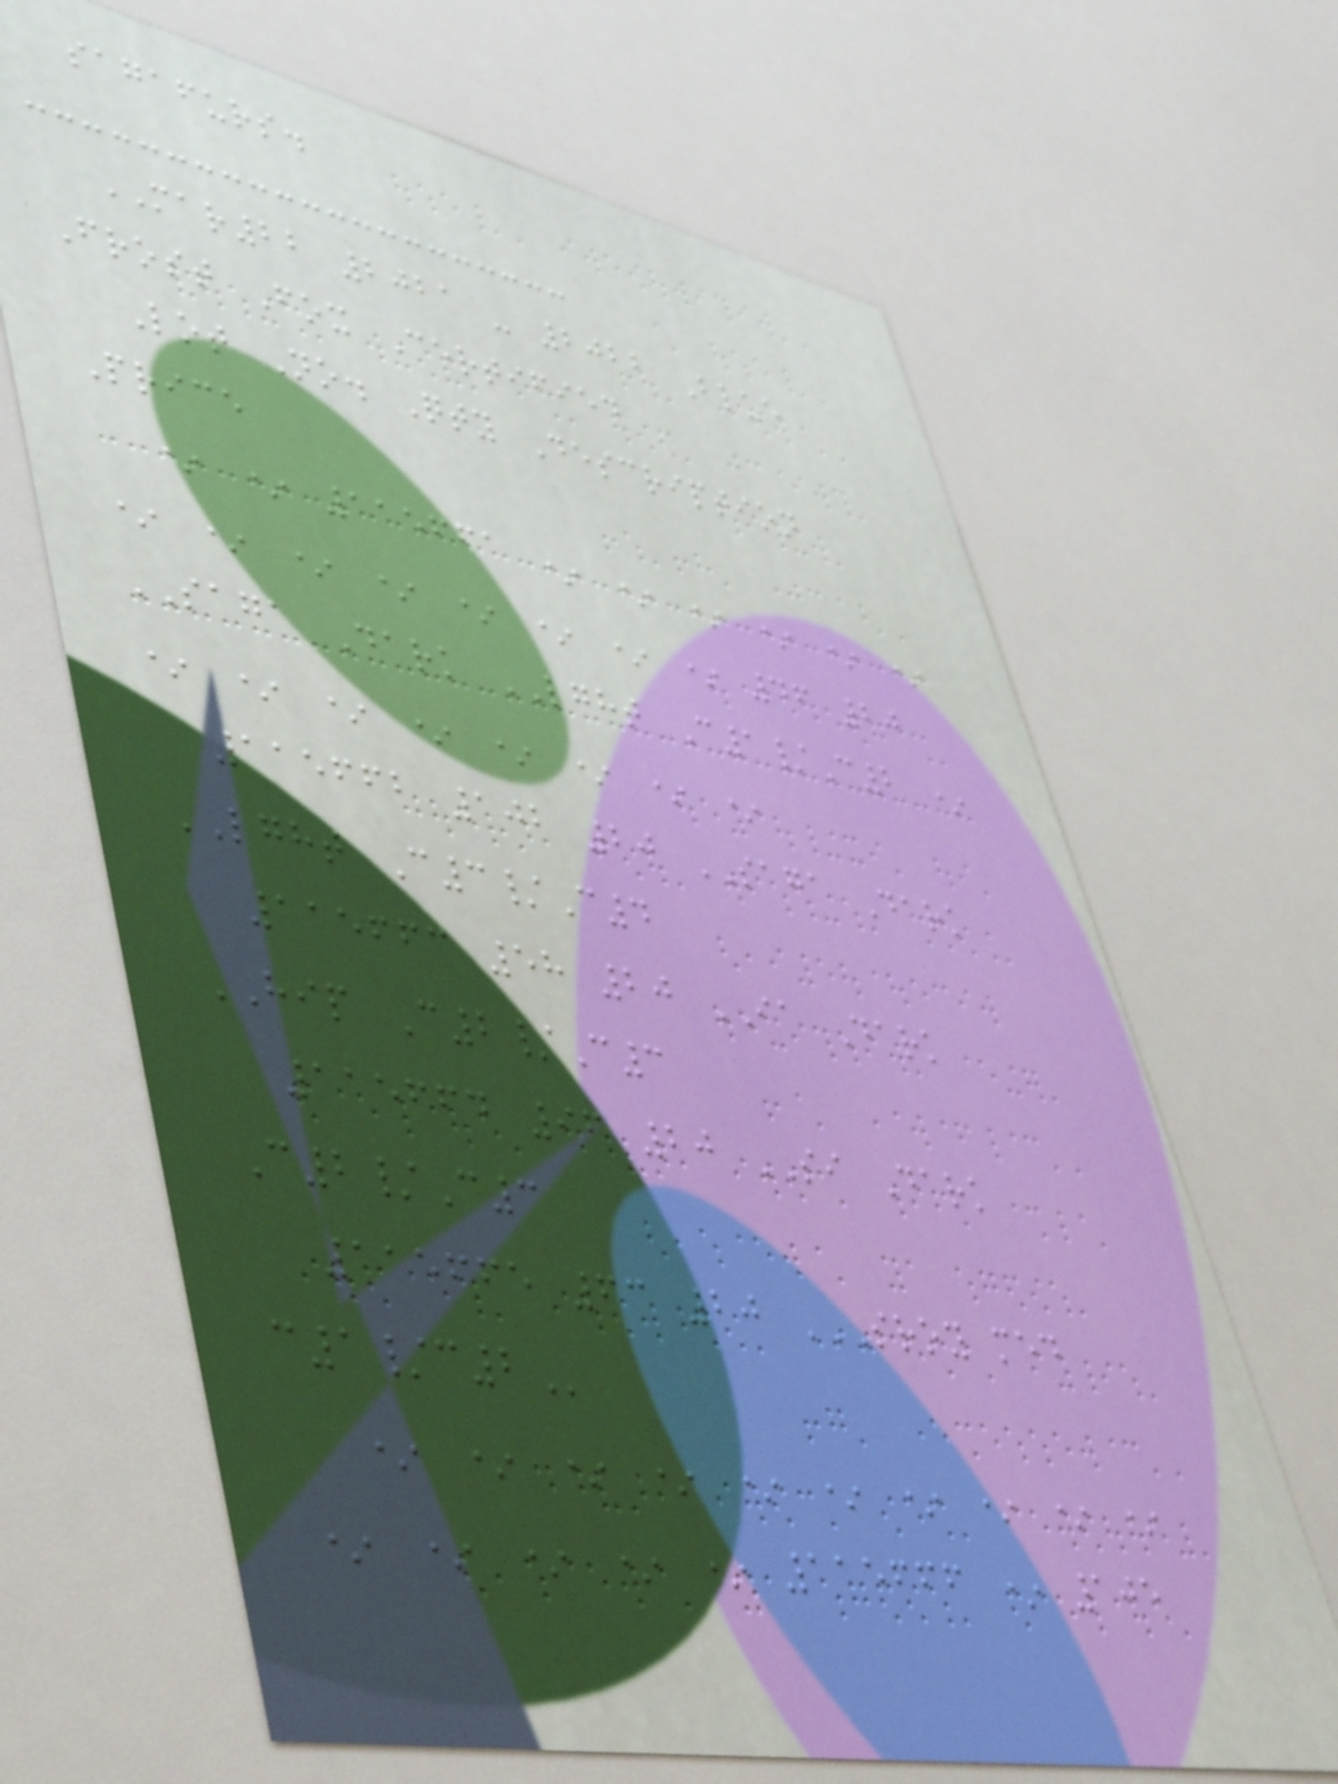sagafurs.
MAR22 2021 - 2022 Blue
Frost Fox Certified
Lot No. Qty Description
Price
* * 115661 * * * * * *
* * * * * * * * 46 20
SAGA Dark LGHT C1/C2 *
* * * * * * * *
115662 102 20 SAGA Dark
LGHT C3/C4
115663 58 20 IA Dark
HIP C2/C3
115664 96 20 SI Dark
C2/C3
115665 63 20 SROY MED
C1/C2
* * * * * * * * * *
* * * * * 115666 * 105
